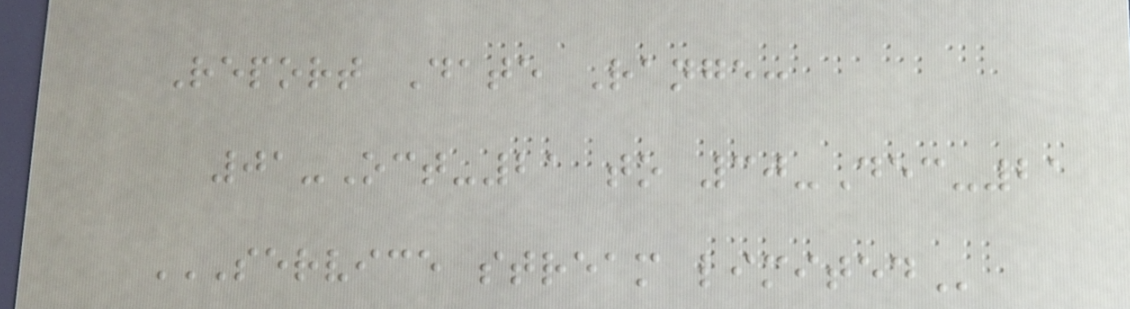Report Date Range:
01-Oct-21 to 30-Dec-21
SERVICE STREAM LIMITED
